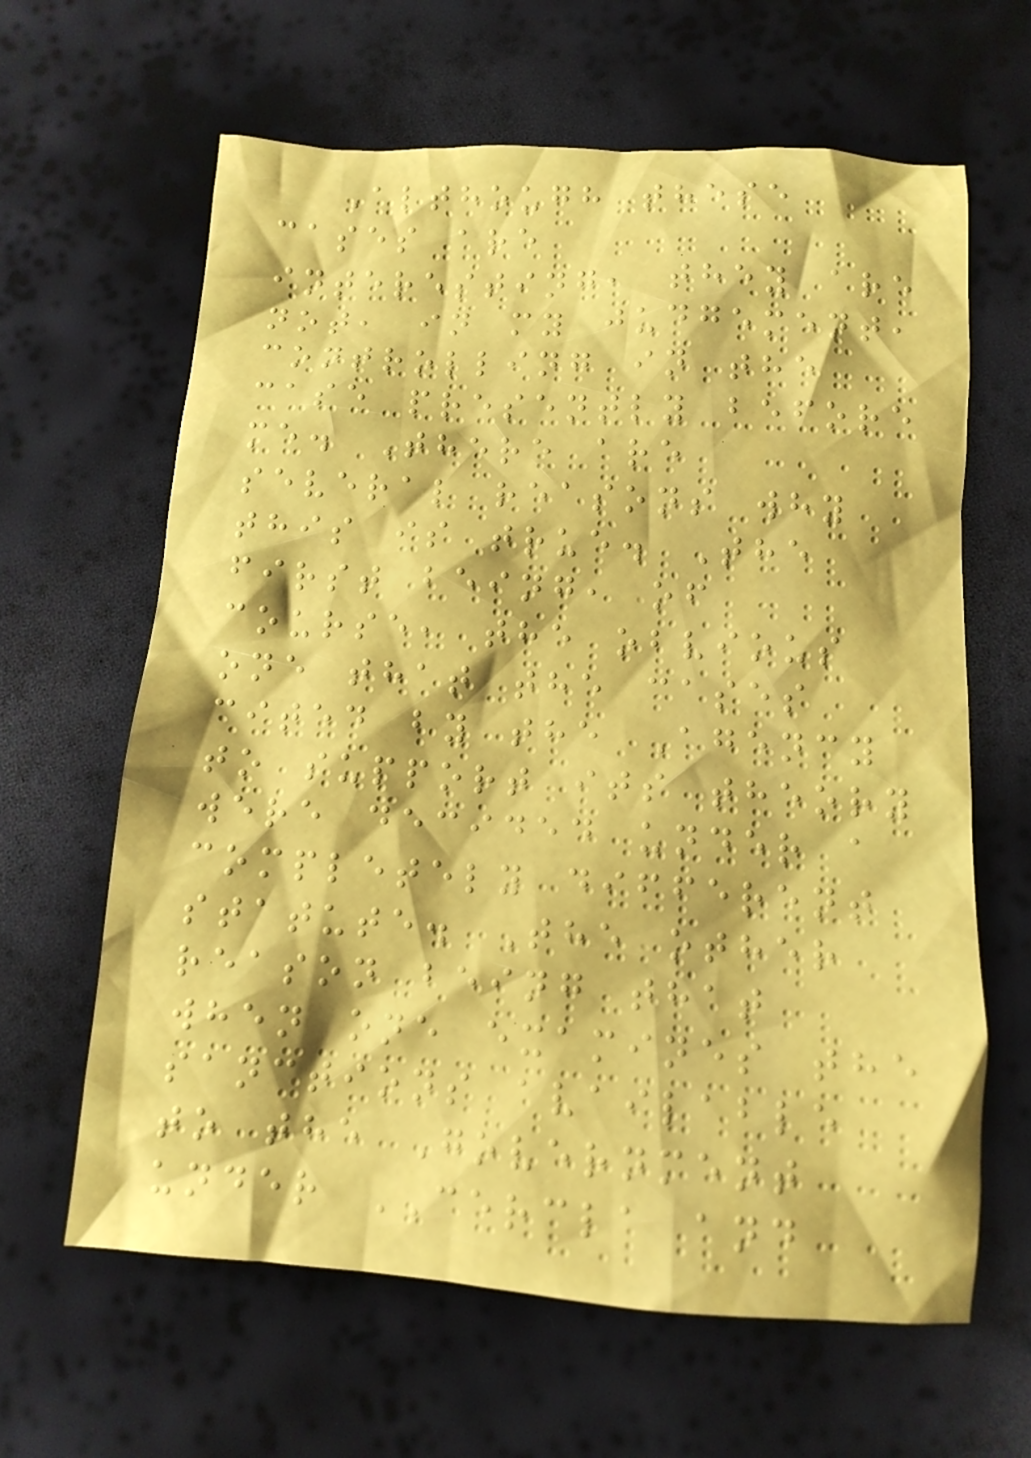Although these
cases are
interesting, they are
not, in my judgement,
controlling in the
case presently before
me. There are
several reasons why
this is true. The
first being, of
course, the obvious
one that the cases
cited by the Agency
to support its theory
were decided under a
completely different
statute. The other
reason being that
when one examines the
sanctions available
to the Government
under CERCLA and
